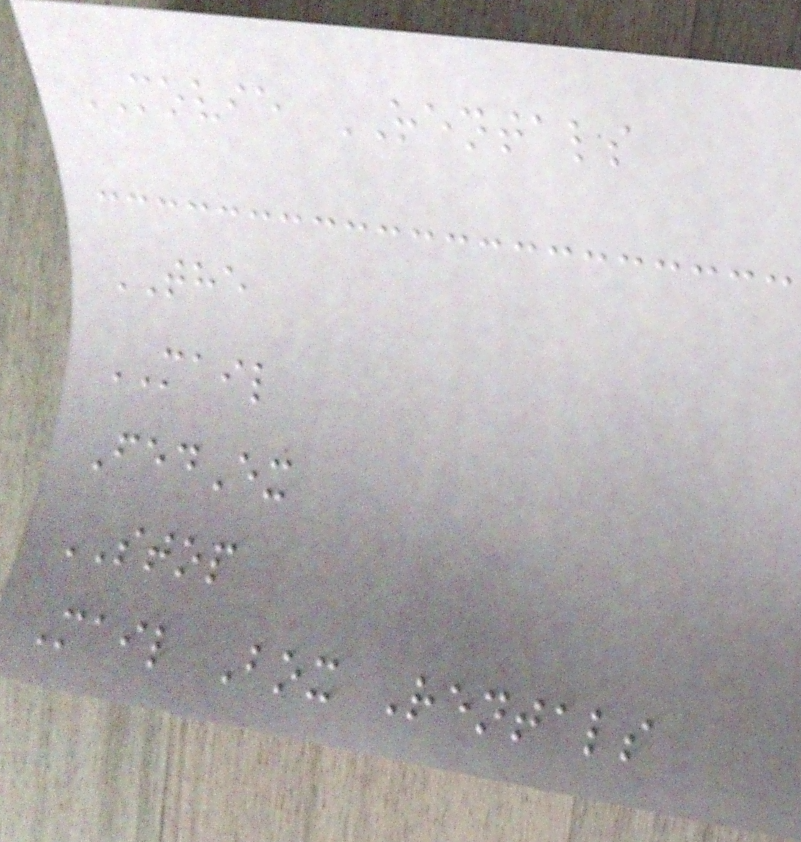MOVIE RENTALS
THE
MAIL
FedEx
STOP
Mail Box Rentals
